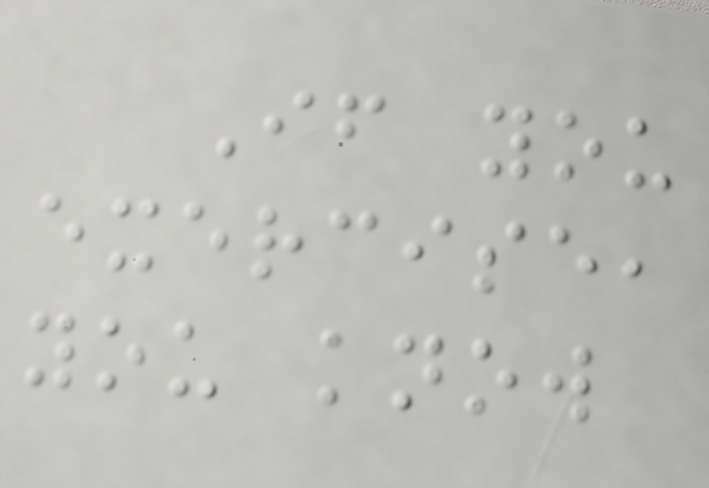If you
exercise,
you know
